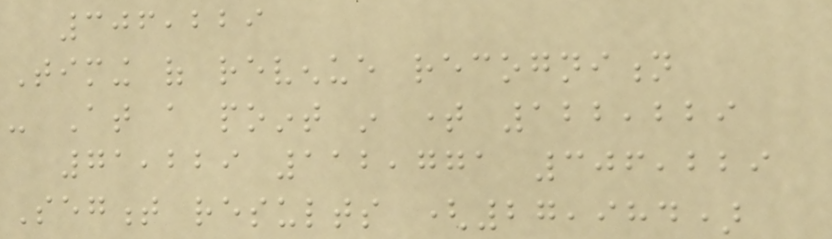306,229
Timing of revenue recognition
- At a point in time 122,229
71,229 112,771 306,229
Segment results (27,984)
